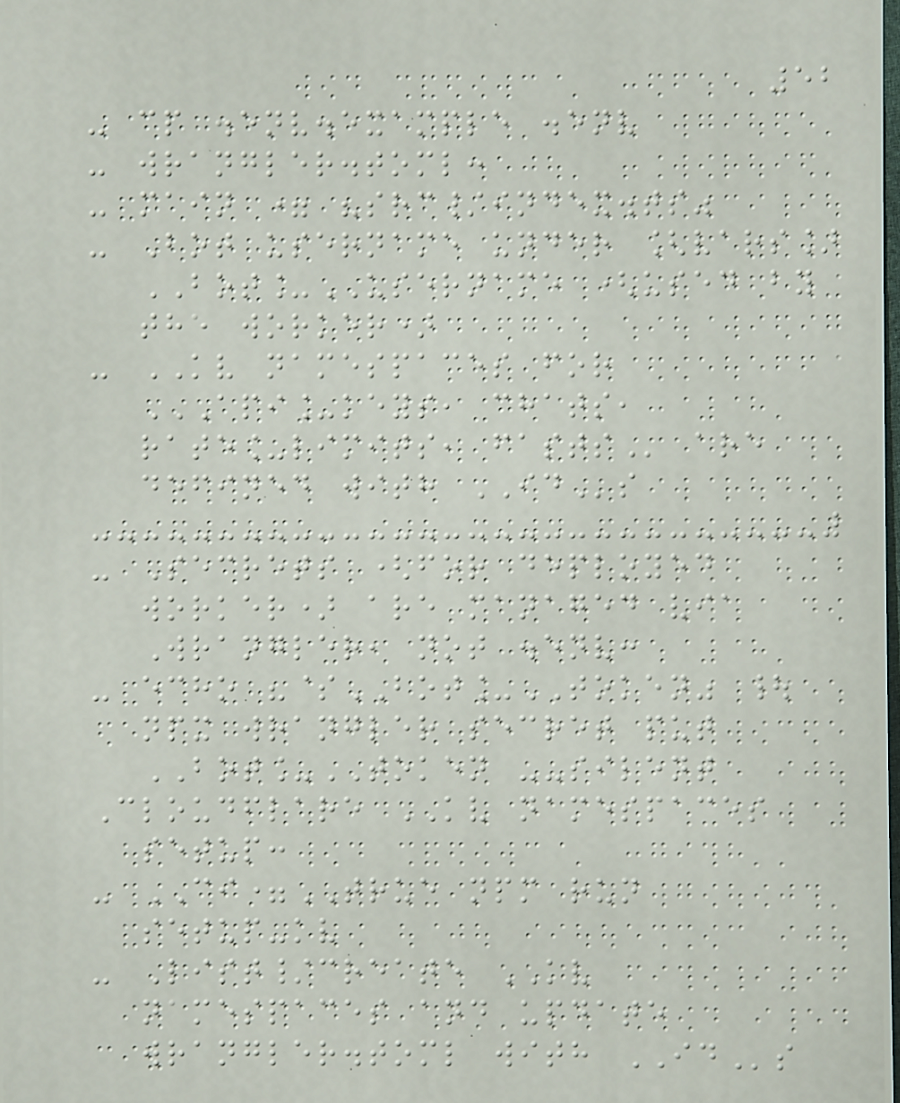52
- cp .env.example .env
- wrangler.toml:
- main = "src/index.ts"
- Bot username under [vars]
BOT_USERNAME (used by
the worker)
- KV namespaces for
API_KEYS, CHATS,
RATE_LIMITS, FASTS are
defined with IDs
- Secrets (for deployed
worker) are managed via
Wrangler, not .env:
- echo "$BOT_TOKEN" |
npx wrangler secret put
BOT_TOKEN --silent
Cloudflare KV namespaces
setup:
- CI=TRUE npm run
setup-kv
- List/create KV
namespaces and update
wrangler.toml with IDs
